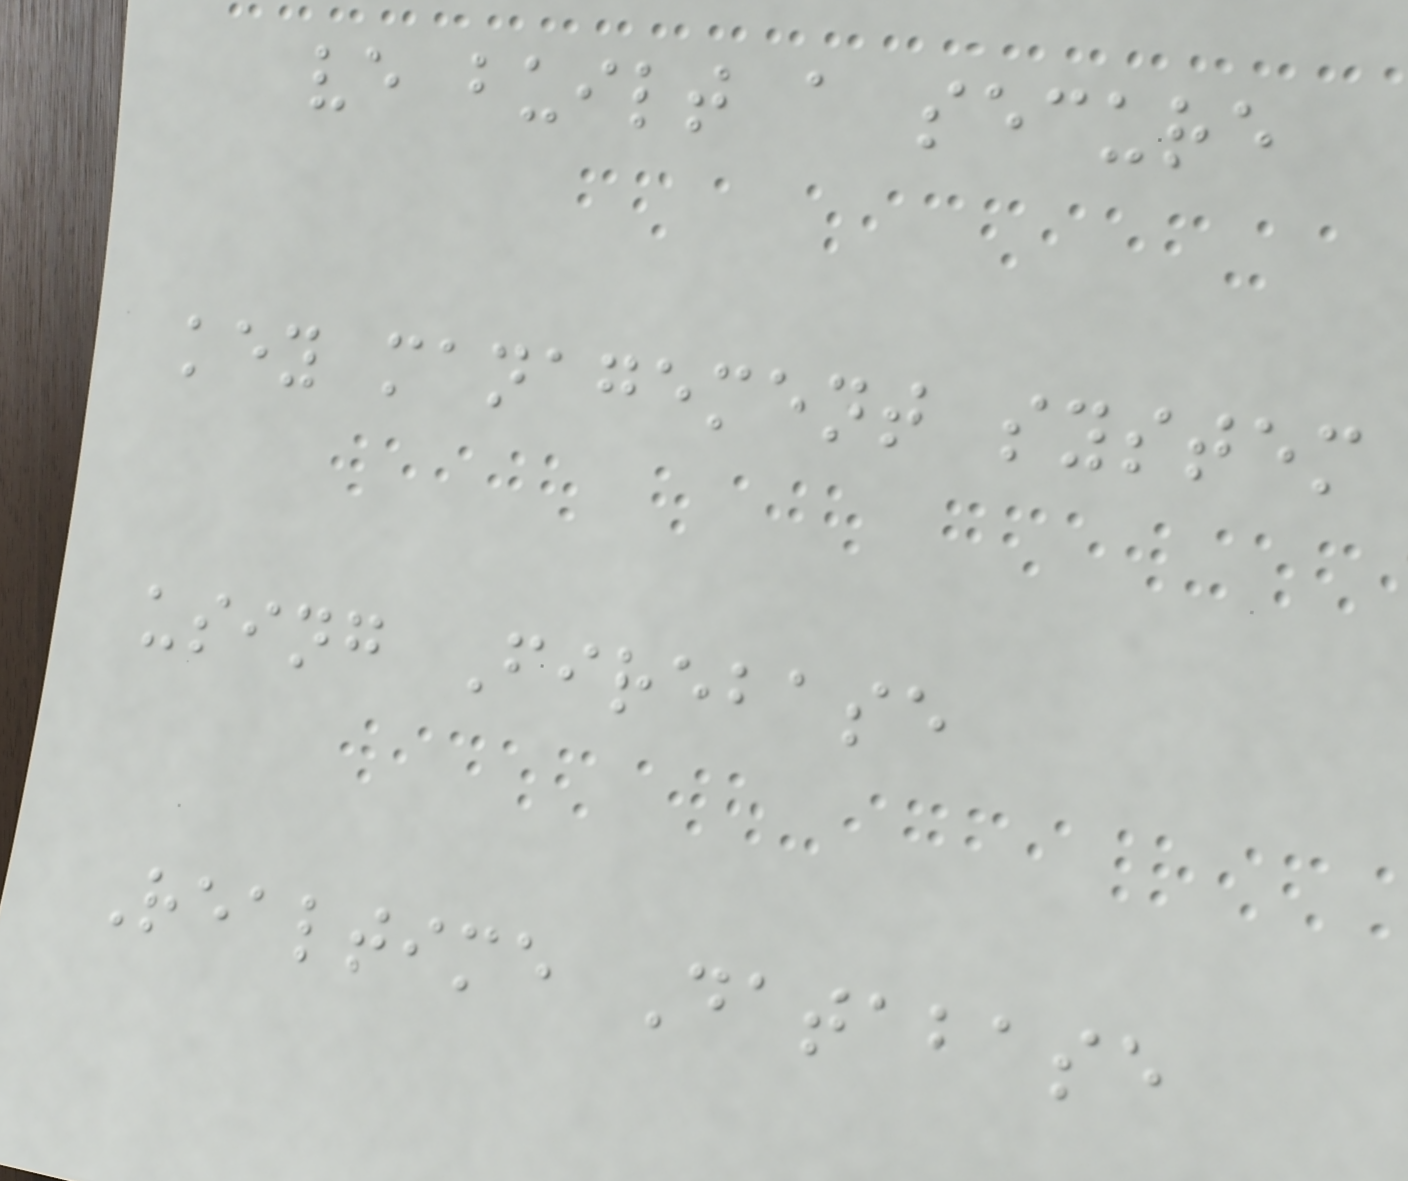ve built a secure
key management system
using Firebase
Realtime Database
